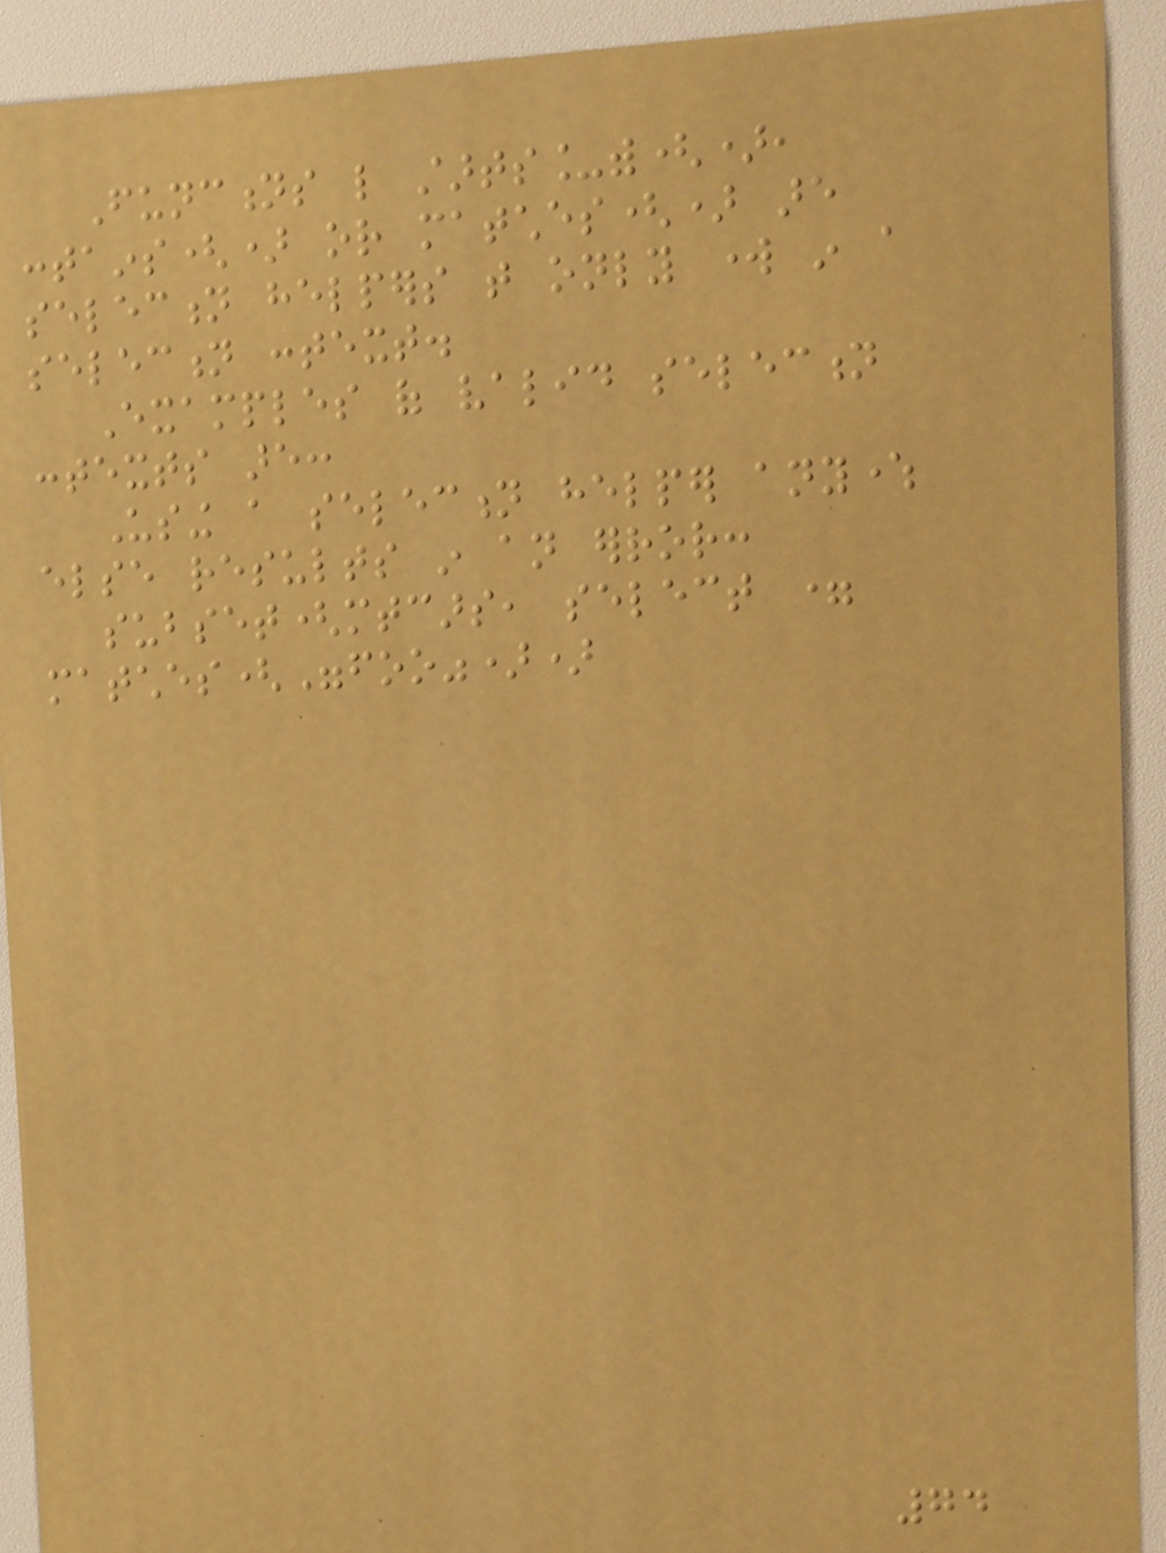Functions like starts_with(),
contains() or matches() are
selection helpers that only work in a
selection context.
Examples of valid selection
contexts are:
Using a selection helper anywhere
else results in an error:
subset(mtcars, select =
matches("foo"))
74
